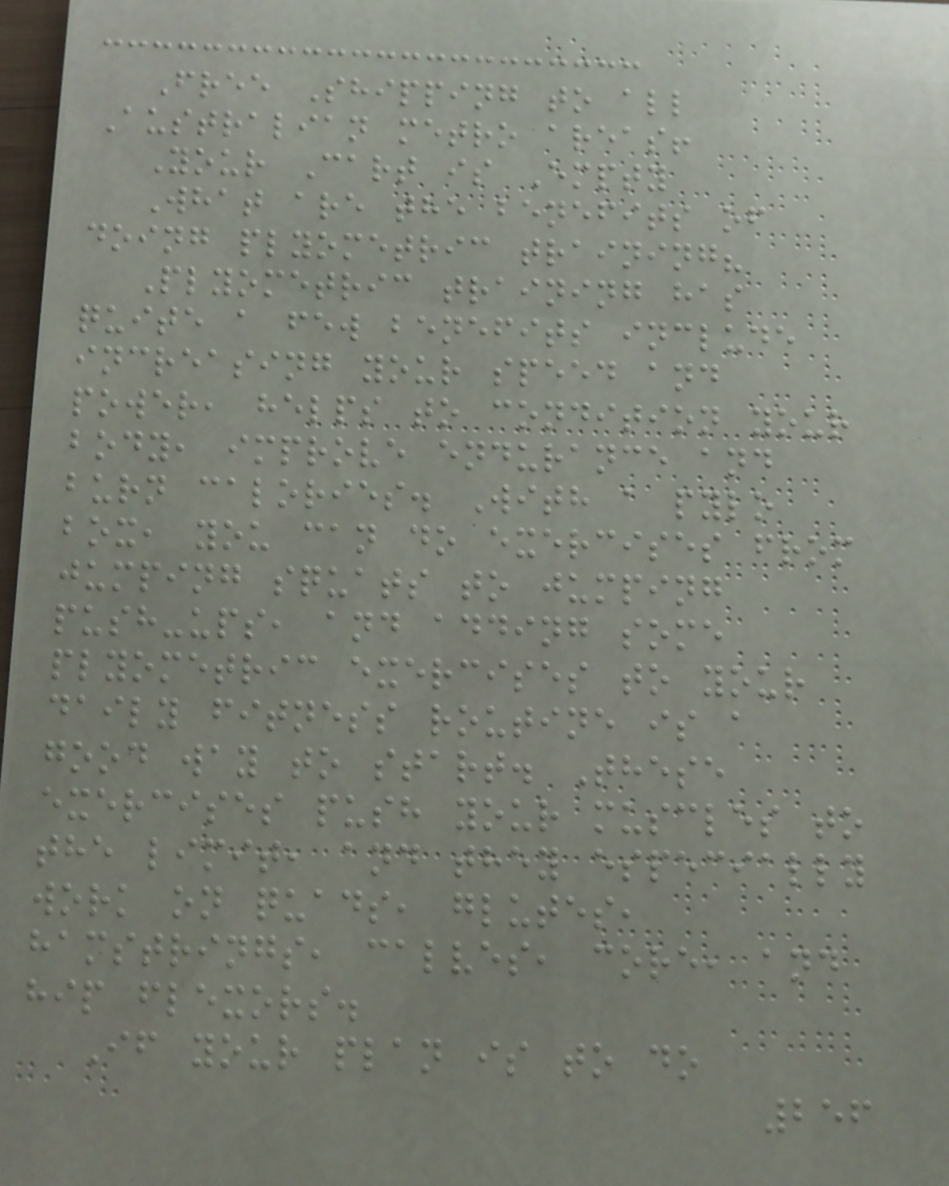Free Shipping to all
Australian metro areas!
Your Cart is Empty
What are the benefits of
doing plyometric training?
Plyometric training has
quite a few benefits include
increasing your speed and
power, helps to condition your
body, improve endurance and
burn calories. With a pylo
box, you can do exercises from
jumping squats to jumping
push-ups, and adding some
plyometric exercises to your
daily fitness routine is a
good way to start. These
exercises push your muscles to
the limit, and they especially
work on quads, glutes,
hamstrings, calves, core, and
hip flexors.
If your plan is to do
256
